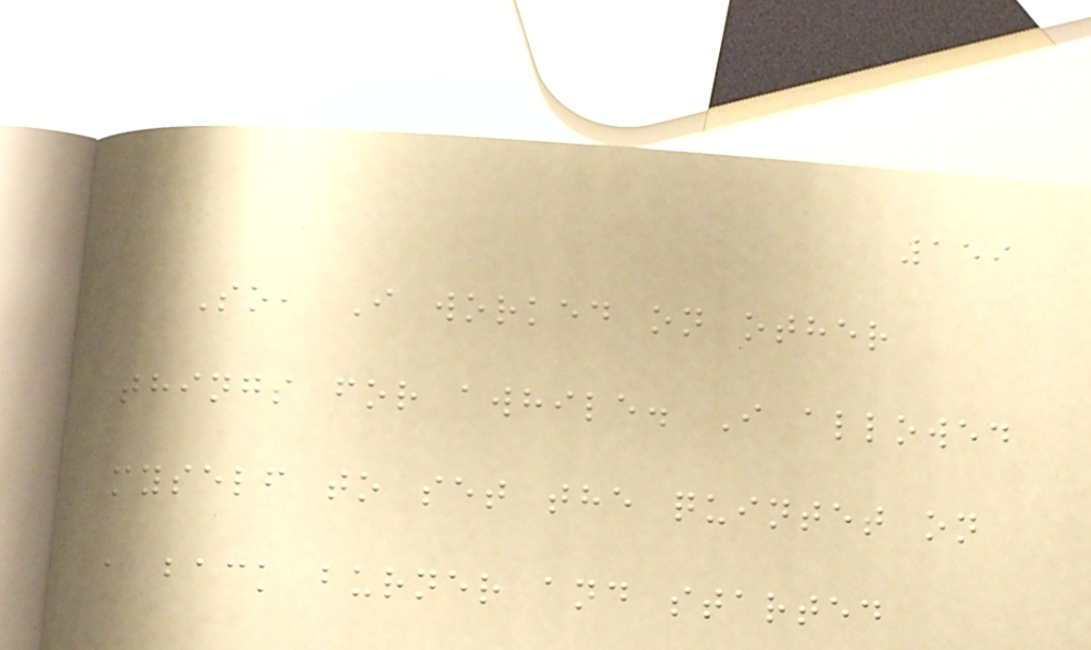159
So, I worked on other
things for awhile. I allowed
myself to set the quintet on
a back burner and started
